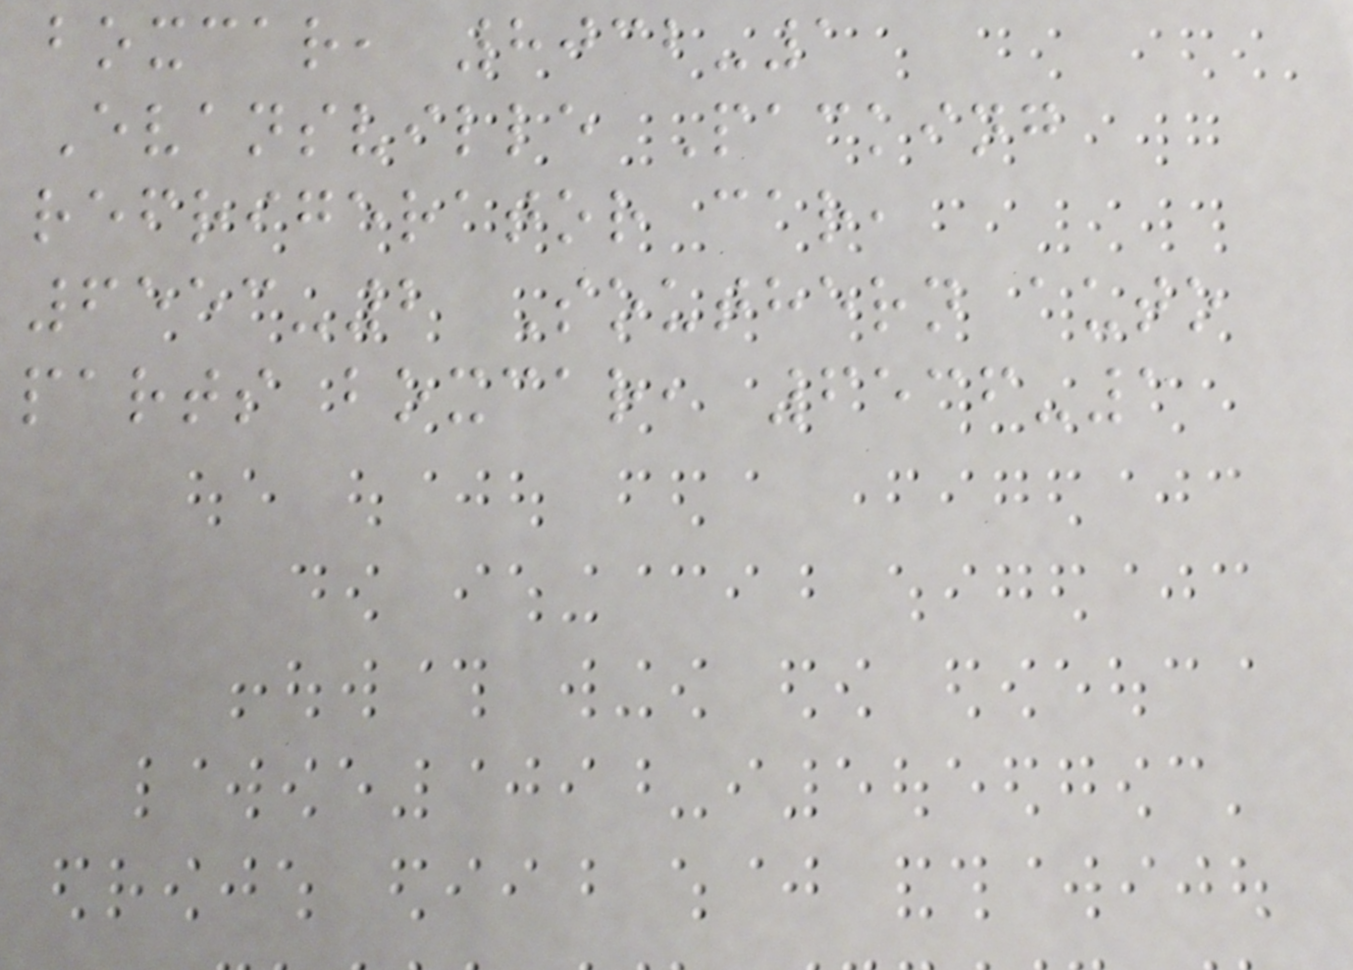boxcar, 8032-1
Evansville Packing
refrigerator car,
6553-2 Southern auto
parts boxcar, 6536-1
